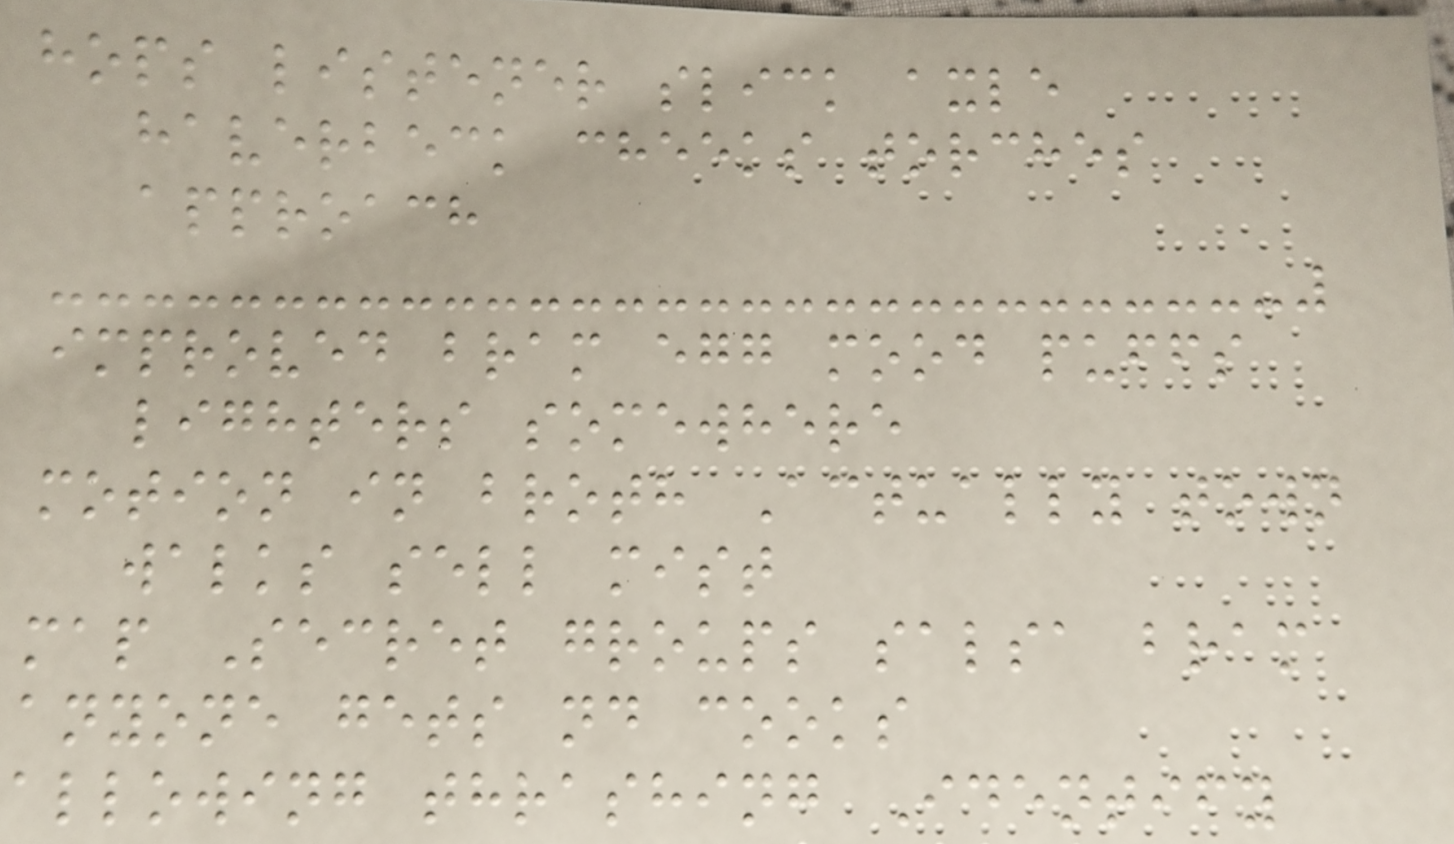hops listener slick axle
haverbeck cheeks torches
approach
improved bram egg mood puffs
lighters somewhere
motion in broth Actually town
walks sell mist
map Secret groups salsa bram
anyone gets nd cooks
allowing thrashing Identify
